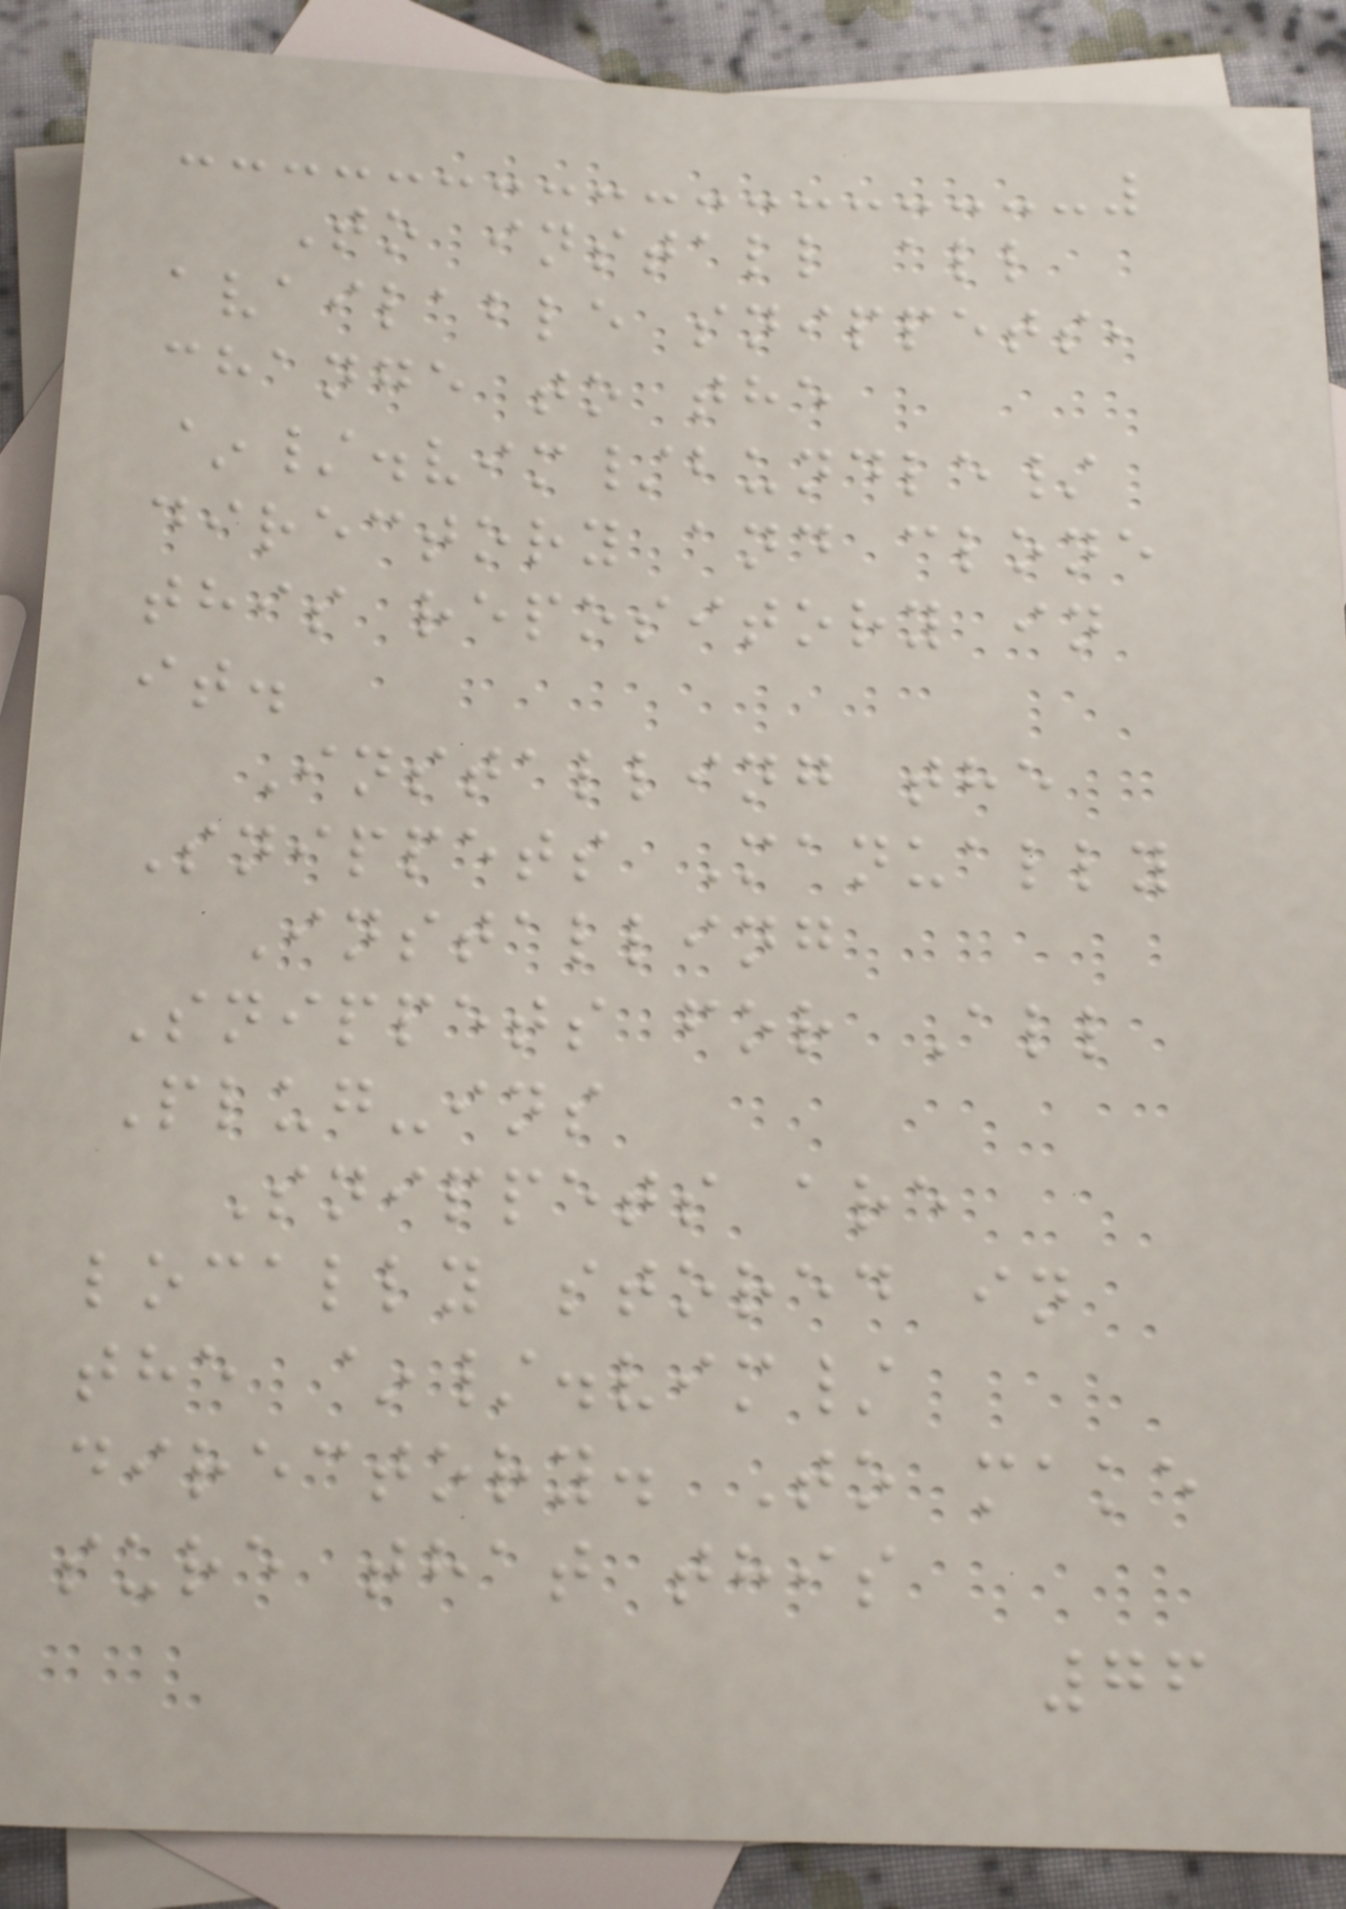To install all
available snippets,
change to the
~/.vim/bundle/
directory and clone
this repository in
it.
Installing the
Snippets Manually
Installing
Snippets for All
Plug-ins
Snippets are
locally stored in
the ~/.vim/
directory. To make
sure that this
76
